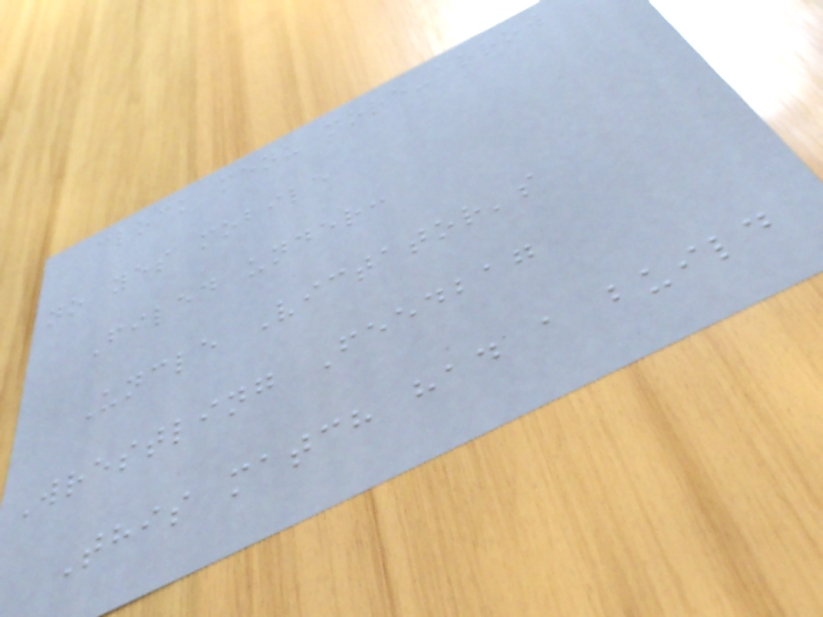clock menu more-arrow
no yes mobile
Filed under:
Uncle Victator's
Wrestling Feedbag
This match had a build
